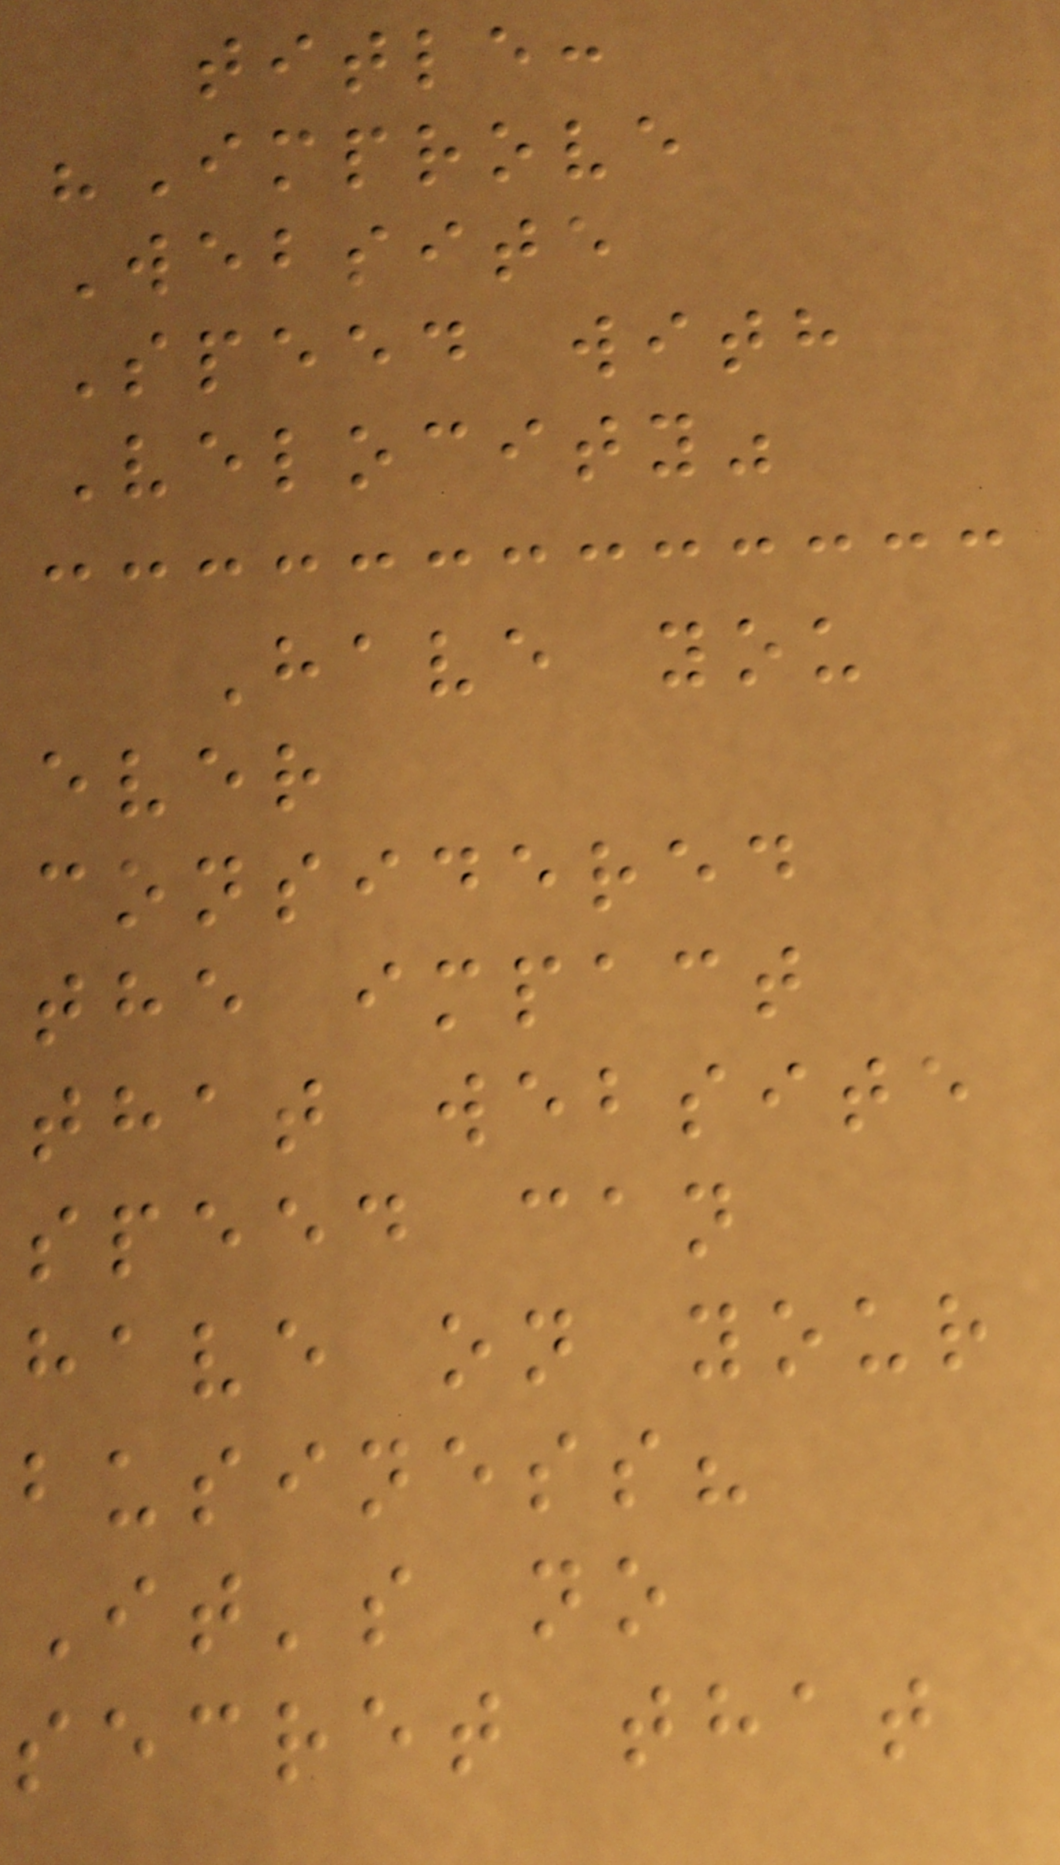title:
"Improve
Website
Speed with
Velocity"
Have you
ever
considered
the impact
that website
speed can
have on your
business?
It's no
secret that
